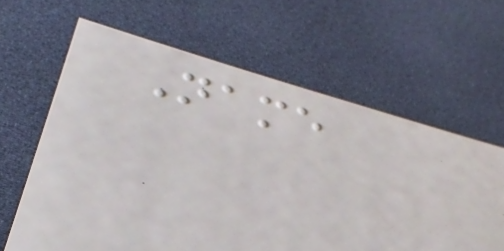Name
